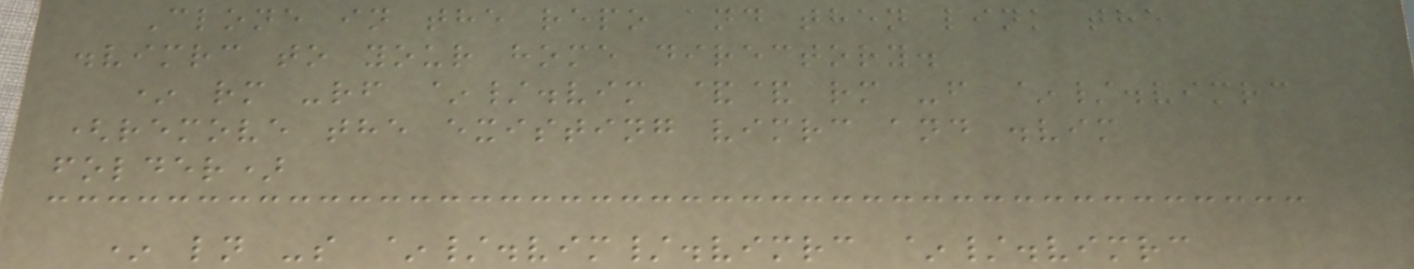Clone in the repo and then link the
.vimrc to your home directory.
* rm -rf ~/.vim && rm -f ~/.vimrc
(remove the existing vimrc and .vim
folder)
* ln -s ~/.vim/.vimrc ~/.vimrc
